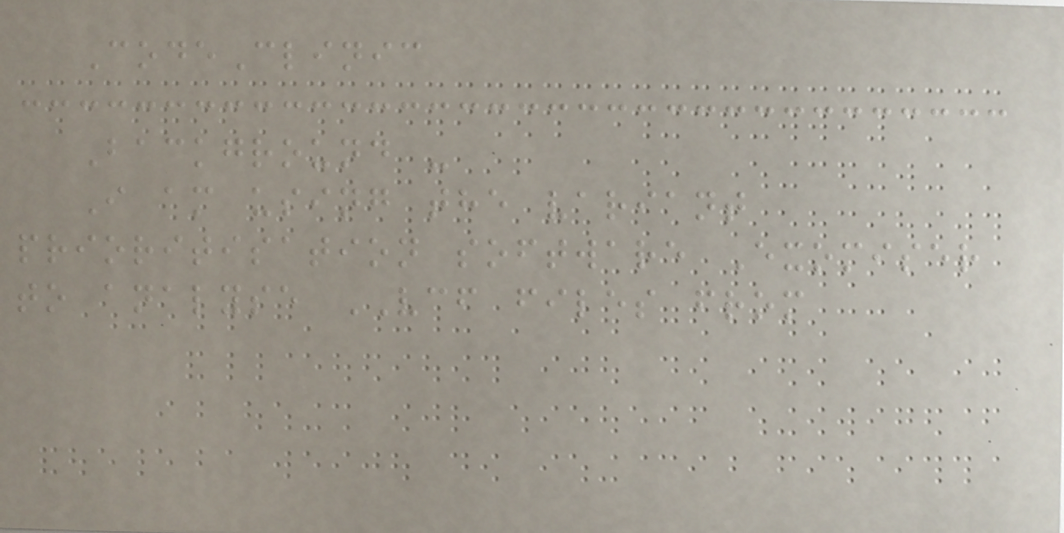CodeClinic
Background -
I am using the variant
prioritisation software Exomiser
to analyse VCF files from
